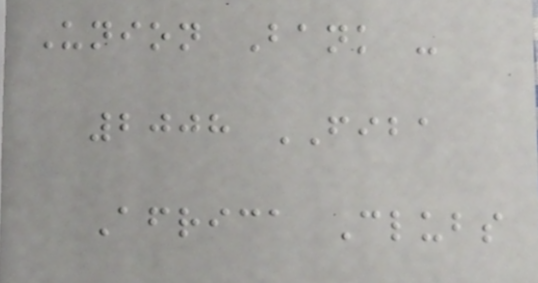Union Bank -
2008 FIBA
Africa Clubs
